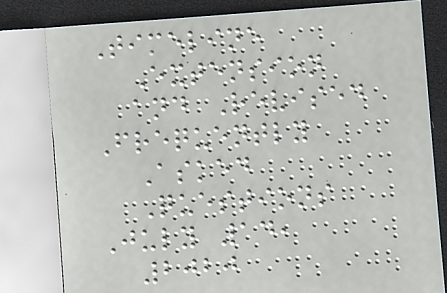Timeline
Extension
and Revised
Frequently
Asked
Questions
July 14,
2020
